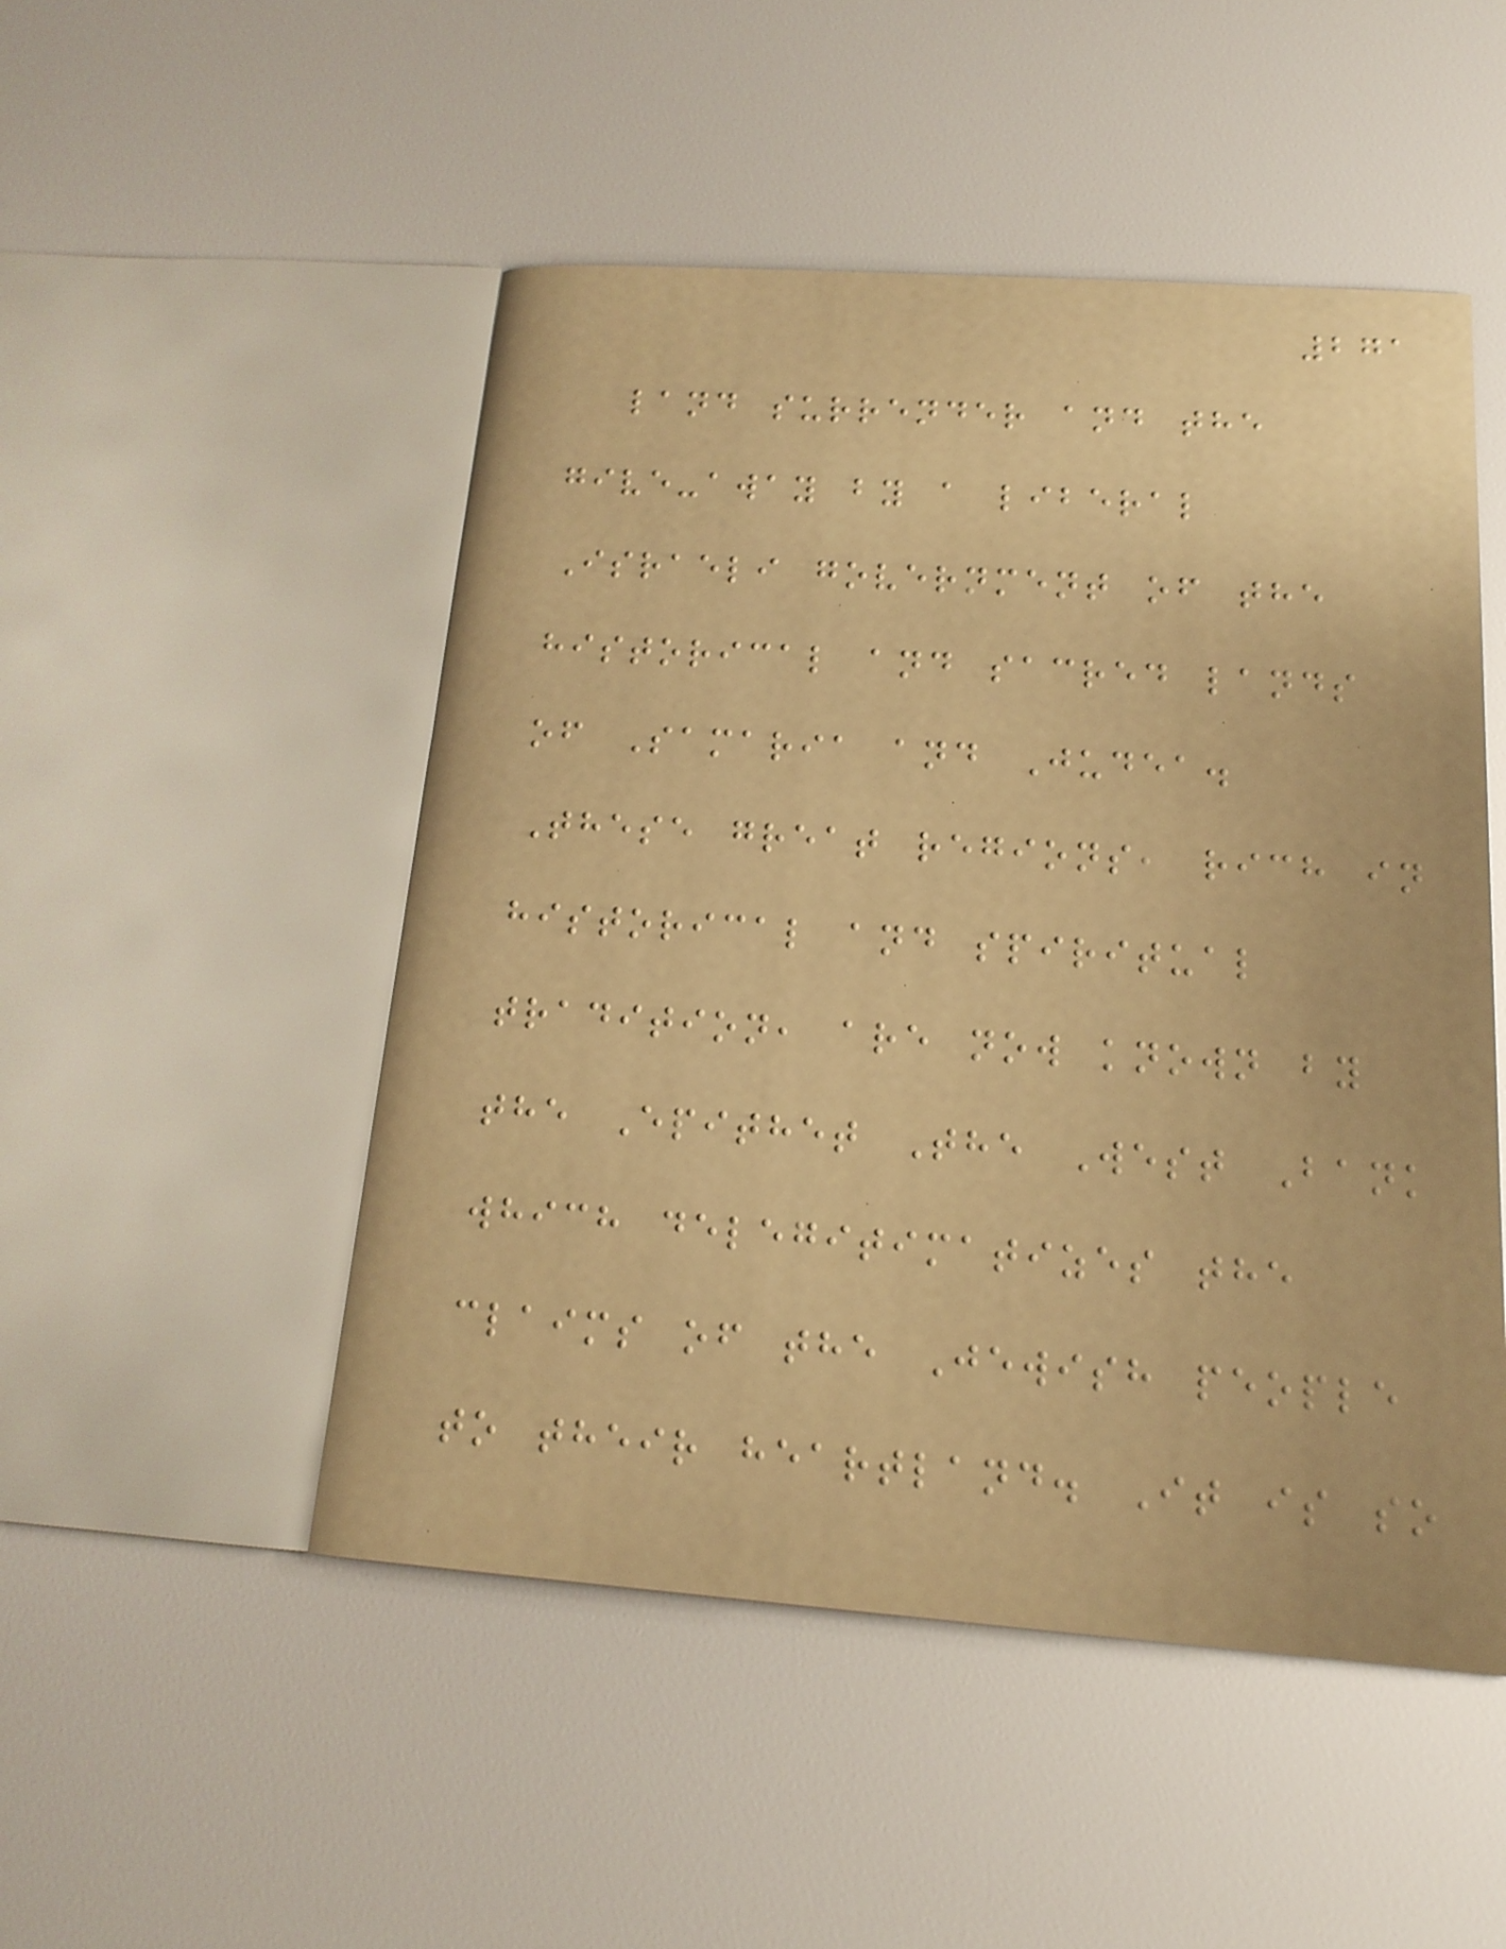271
land surrender and the
give-away by a liberal
Israeli government of the
historical and sacred lands
of Samaria and Judea.
These great regions, rich in
historical and spiritual
tradition, are now known by
the Epithet The West Bank
which delegitimatizes the
claims of the Jewish people
to their heartland. It is so
